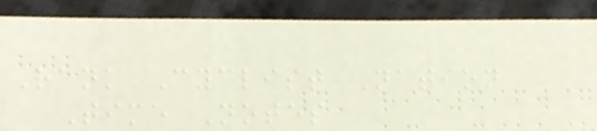Rank Cyclist Nation
Time Notes
